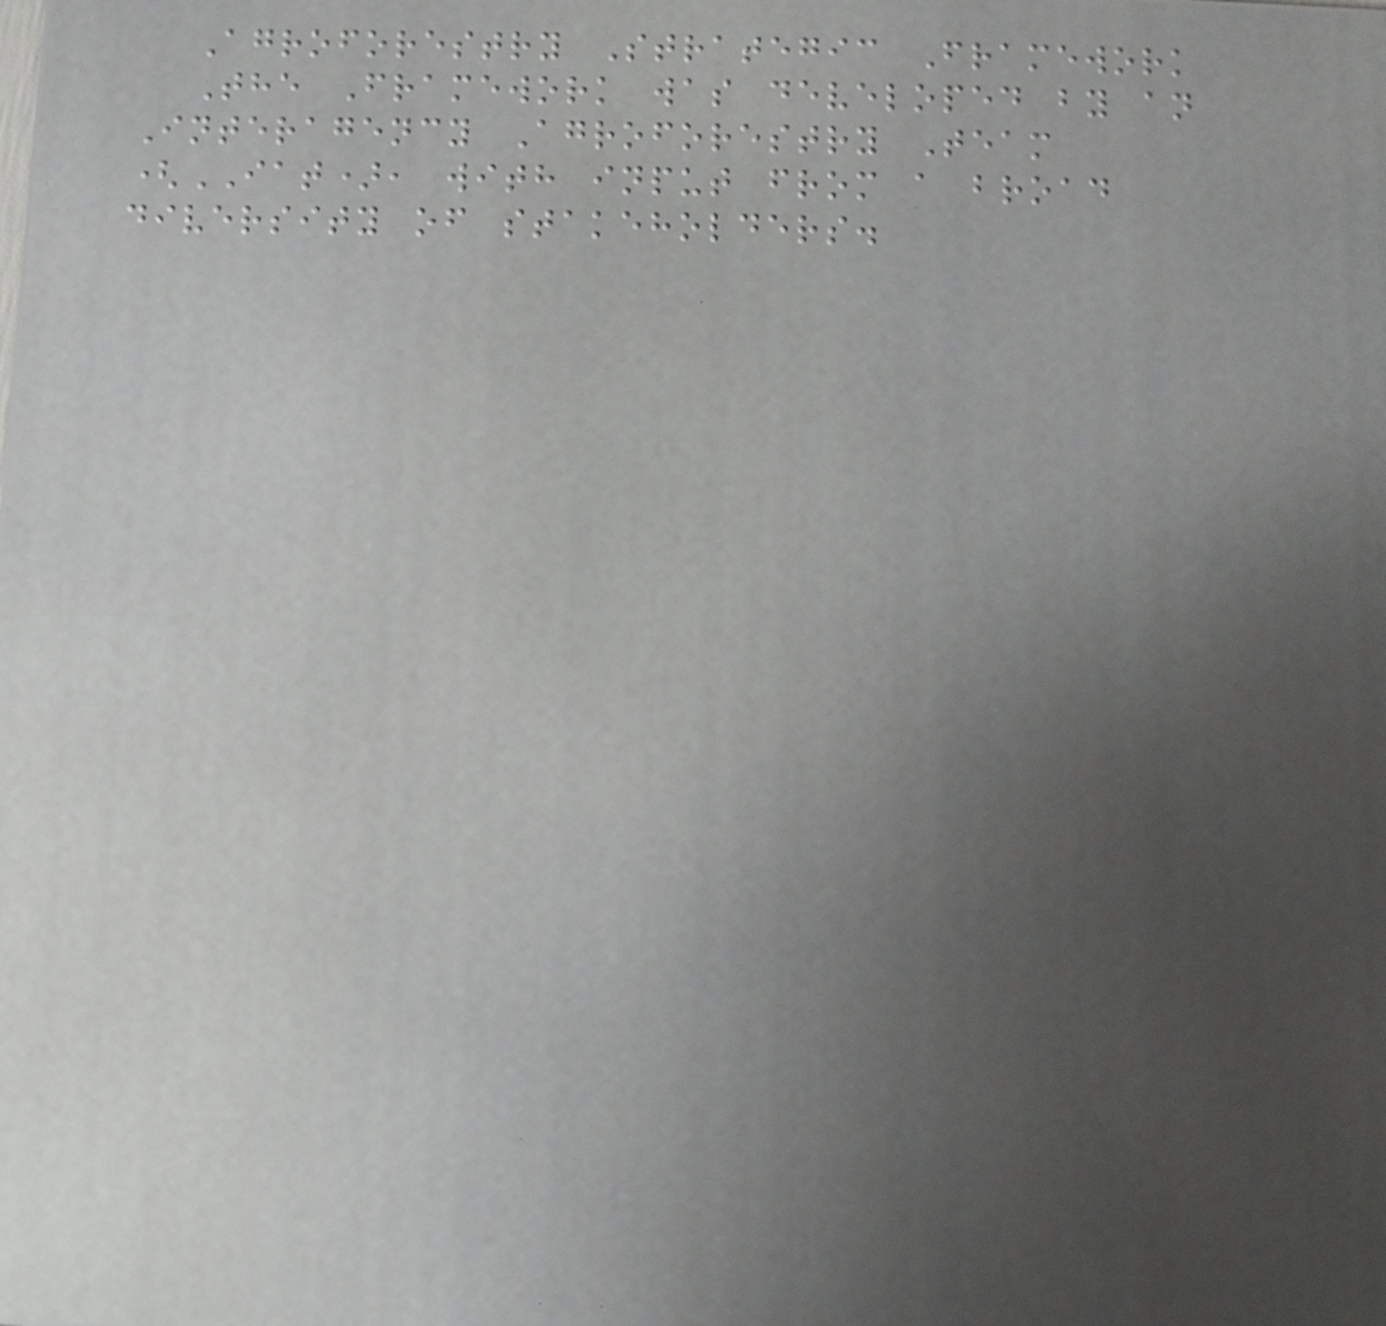Agroforestry Strategic Framework
The Framework was developed by an
Interagency Agroforestry Team
(IAT), with input from a broad
diversity of stakeholders.
